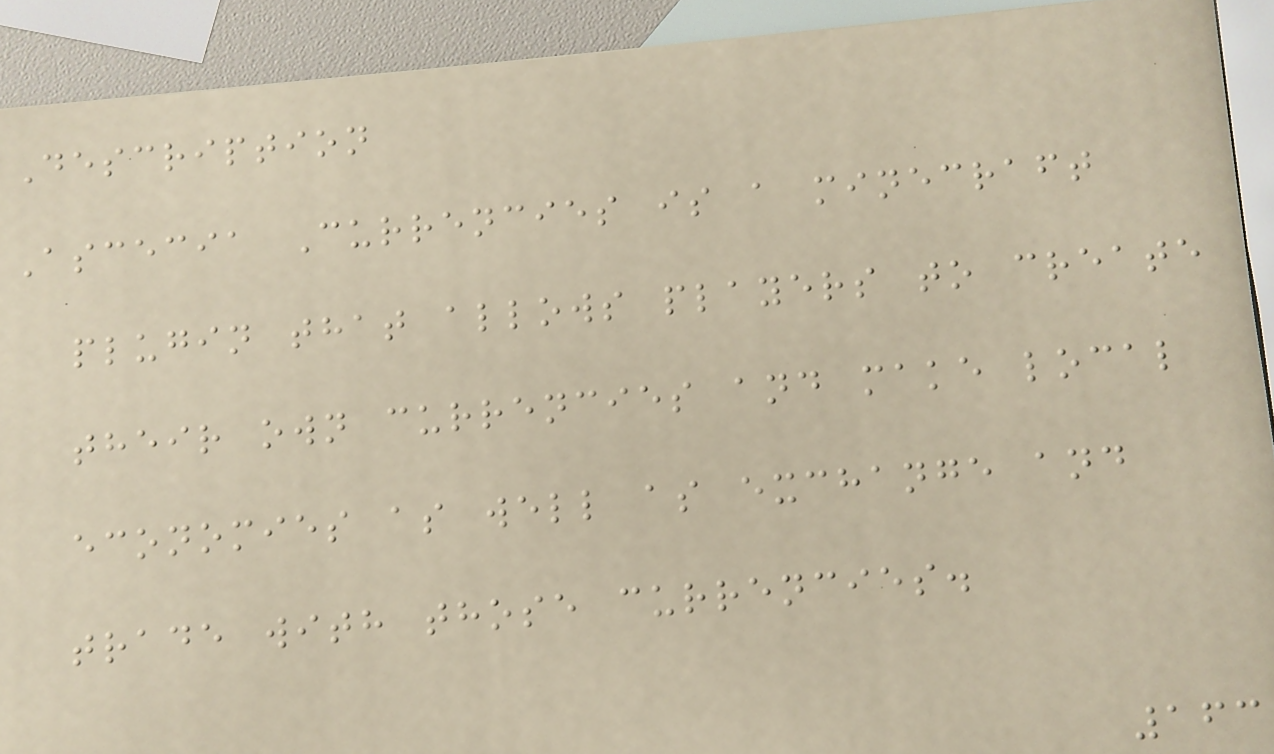Description
Ascecia Currencies is a minecraft
plugin that allows players to create
their own currencies and make local
economies as well as exchange and
trade with those currencies.
163
